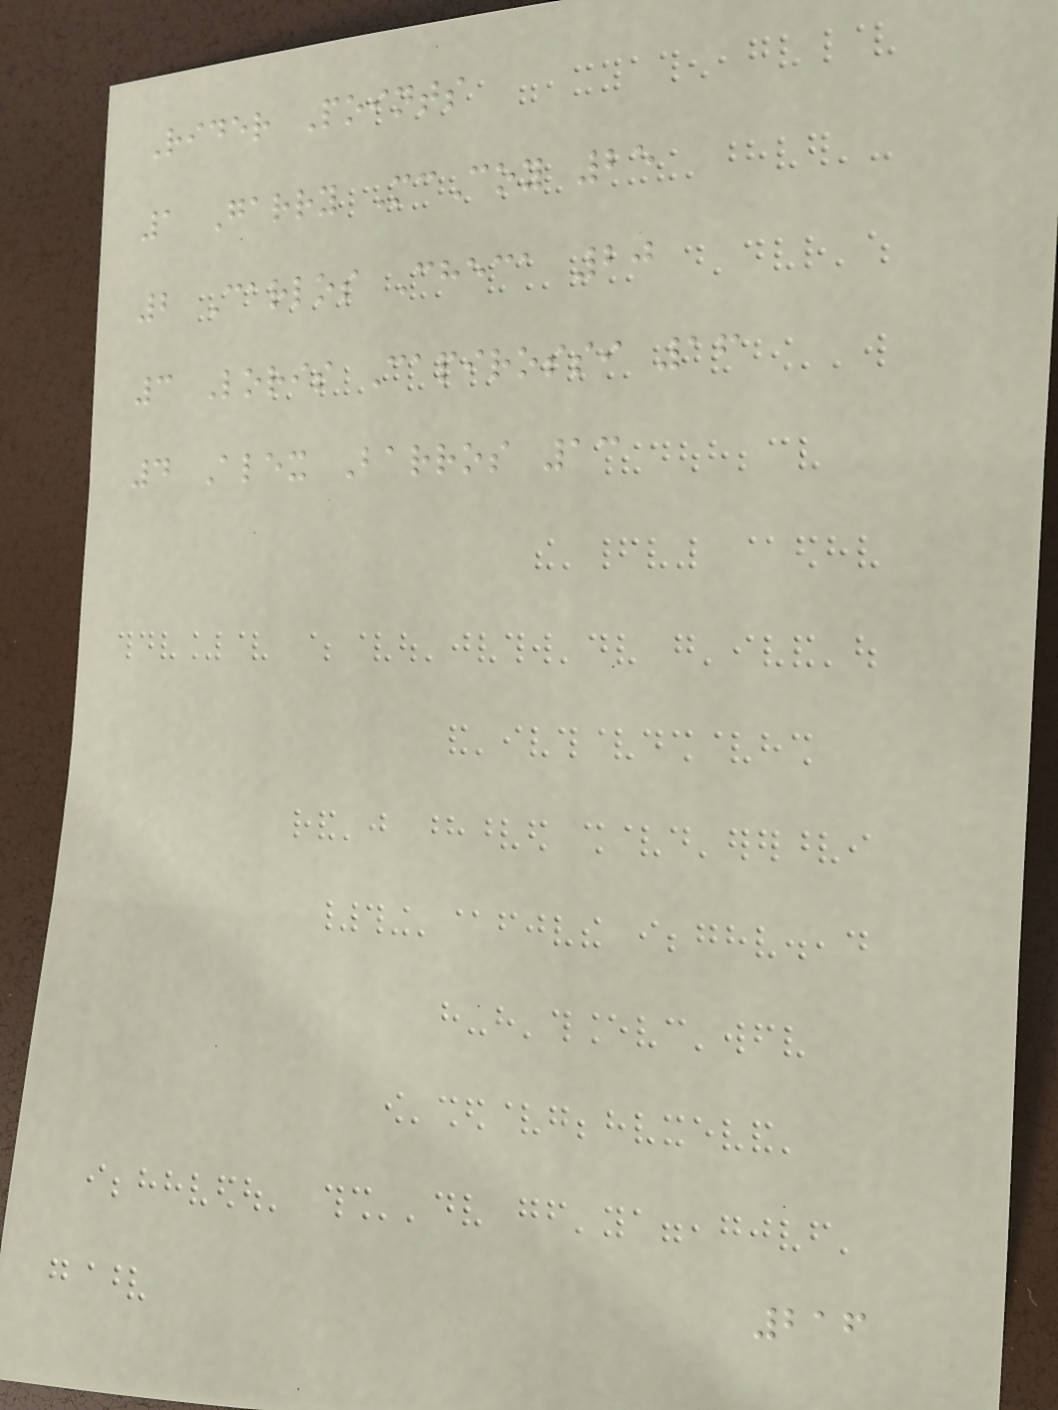Rider Points
1 Garry McCoy 25
2 Carlos Checa 20
3 Loris Capirossi 16
4 Alex Barros 13
216
